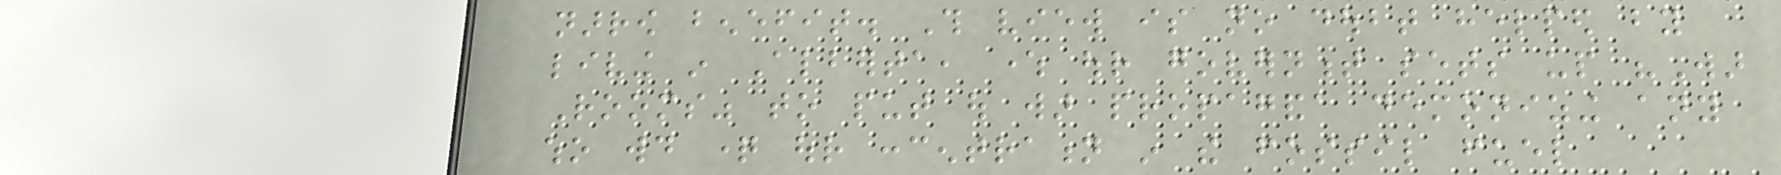narrow benefit. This view is no doubt helped by
living in Alberta, where our government sets up "War
Rooms" to put out war propaganda demonizing any
who would question our concentration in the fossil fuel
